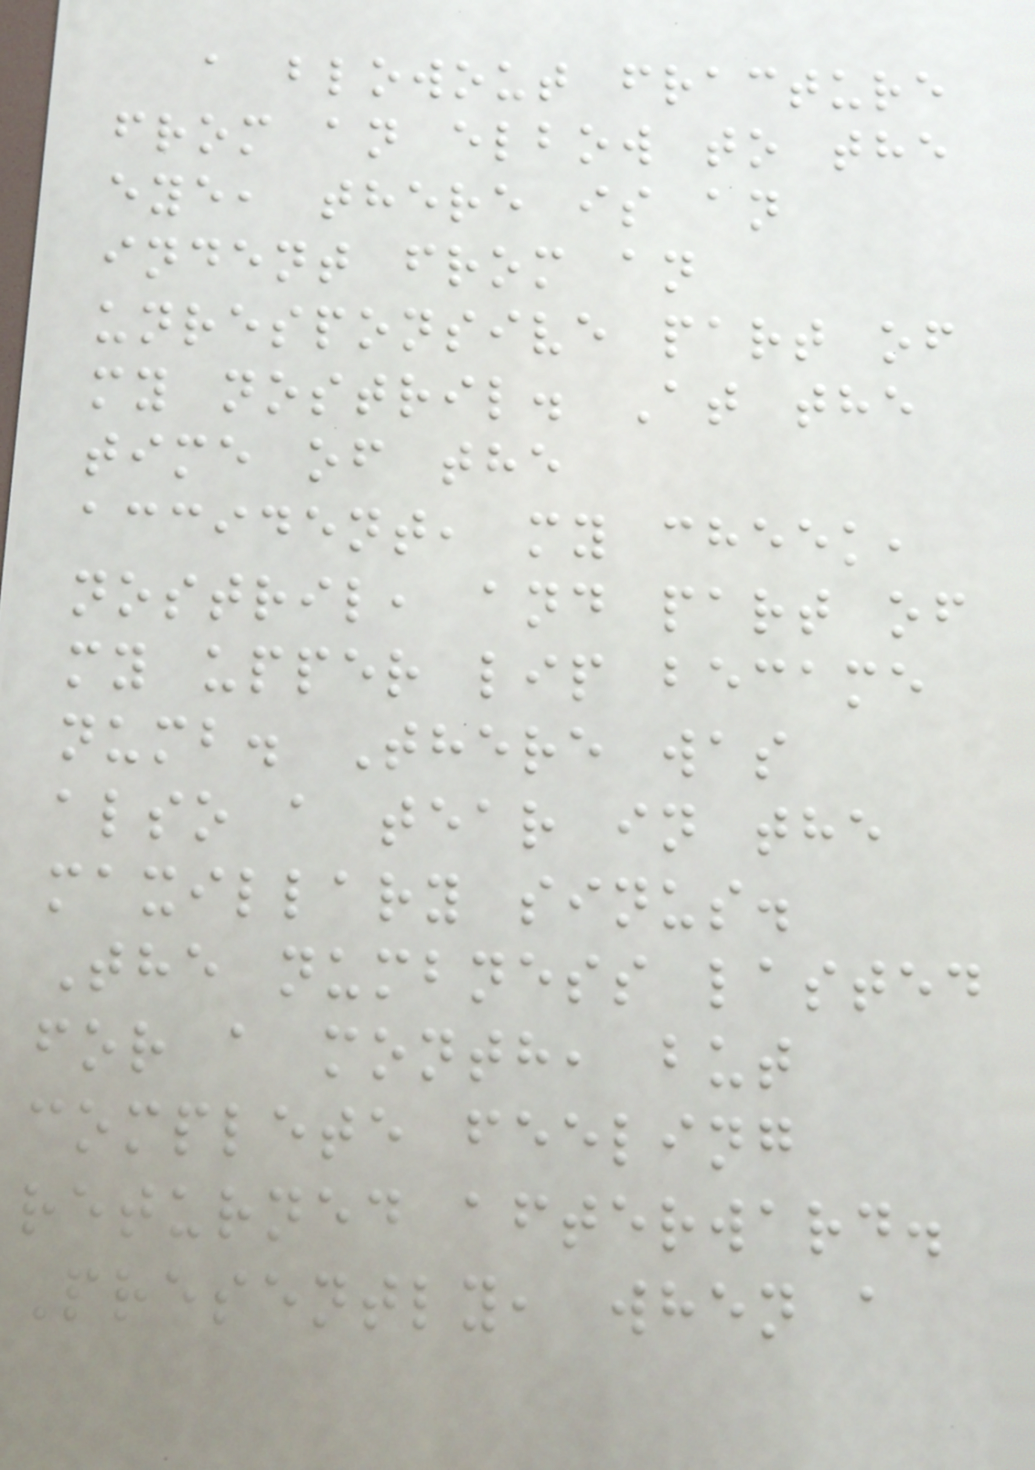a blowout fracture
from an elbow to the
eye, there is an
indent from an
unresponsive part of
my nostril. At the
time of the
accident, my cheek,
nostril, and part of
my upper lip became
numb. There was
also a tear in the
maxillary sinus.
The numbness lasted
for a month, but
complete feeling
returned afterward.
Presently, when a
